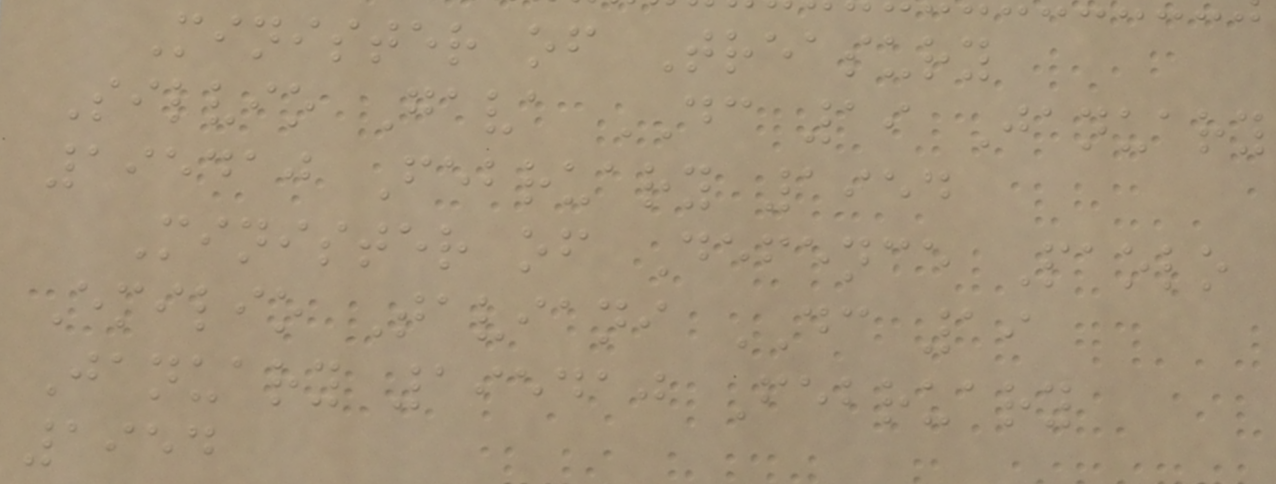Minister of Treasury
Silvio Gava DC 19 January
195410 February 1954
Minister of Defence Paolo
Emilio Taviani DC 19
January 195410 February
1954
